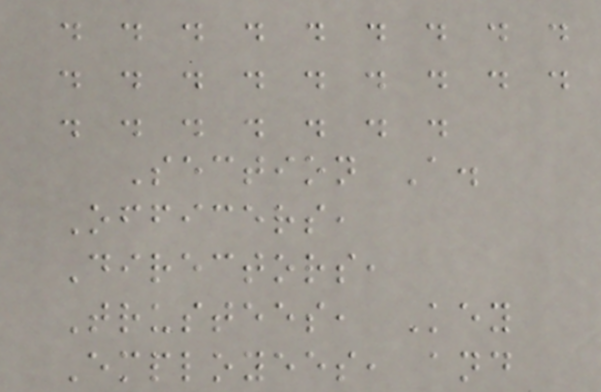. . . . . . . . .
. . . . . . . . .
. . . . . . .
Section A.
Officers,
Directors,
Trustees, Key
Employees, and
